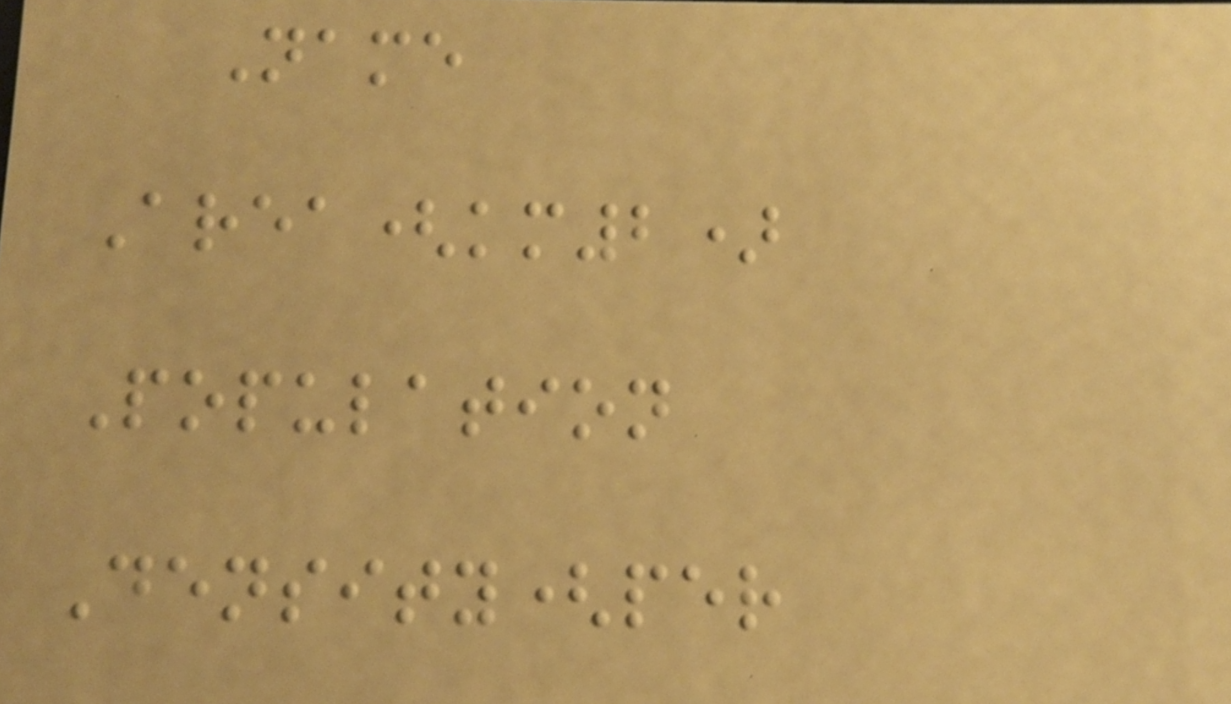Name
Area(km2)
Population
Density(per
